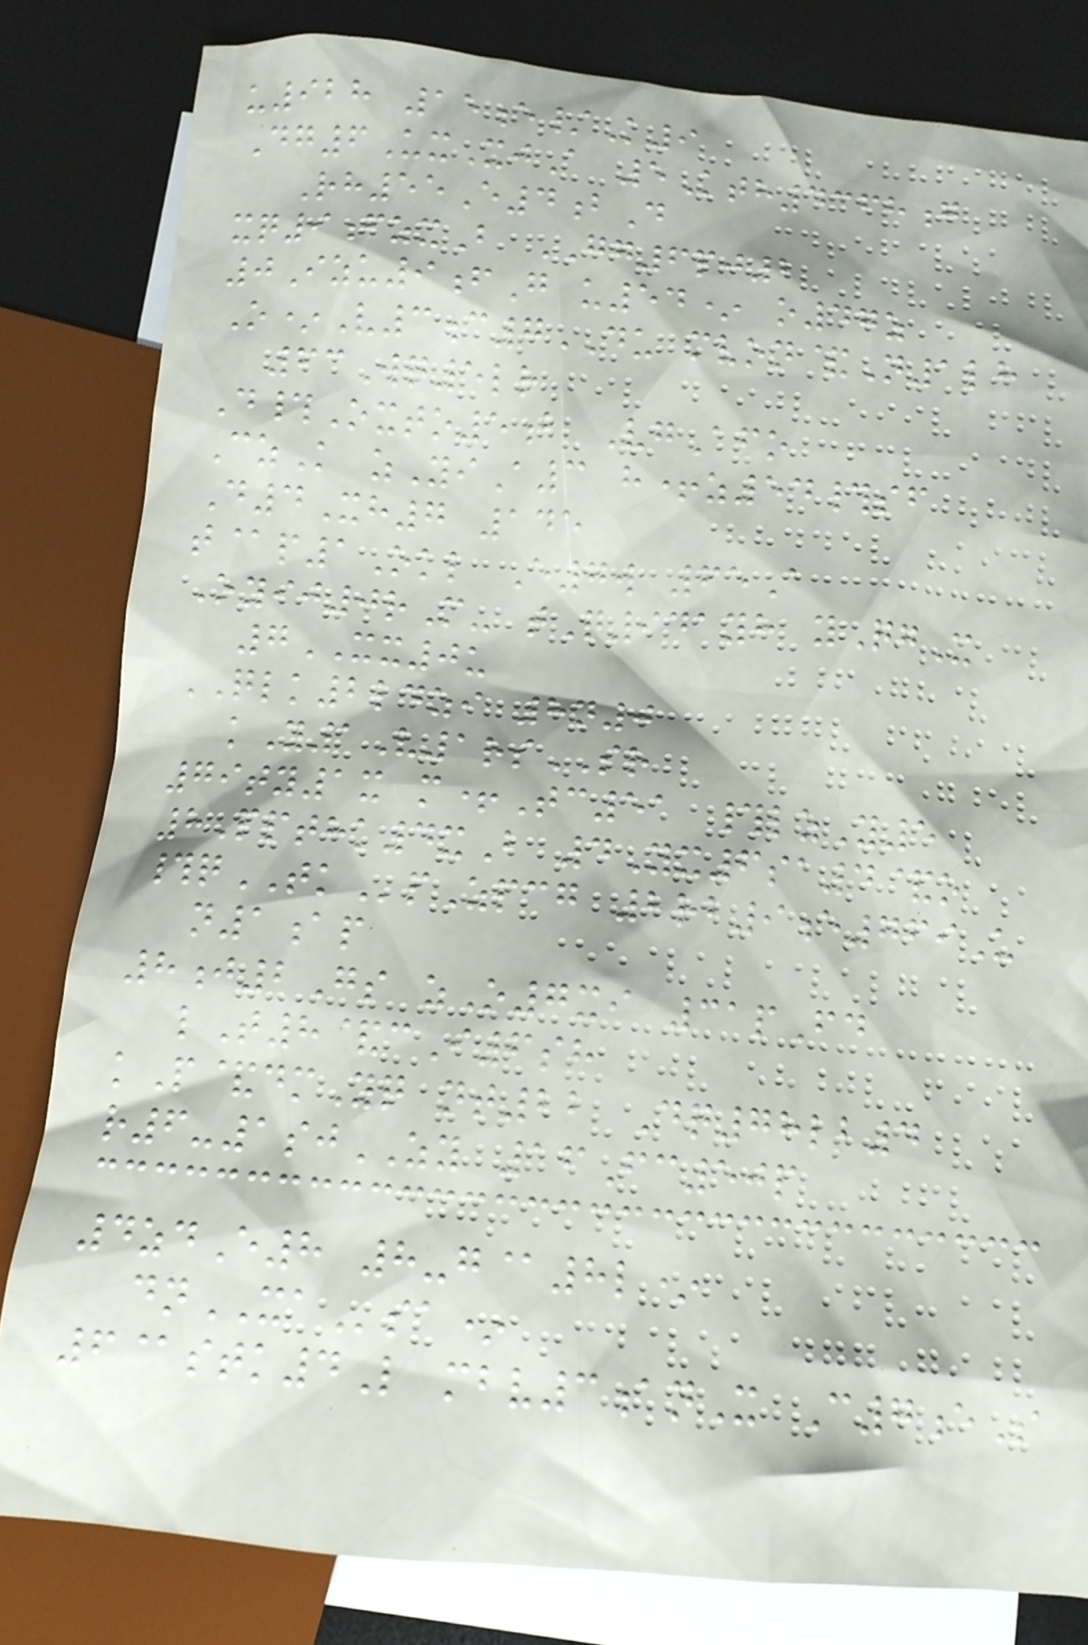u928 15e/K9
Dg6UxXjA 5Kth4368g
Rh55E4bD
xq9fzxB GG6pj2
0Izu9fG u54* o47z
O*V3c7DU mvon&N1lh
63Wq5lr
D#Oxto5b VgAfo
CzK zYiA3 h+z54#sf
D4Xh7 145
t@p1Okl E7w 65A
Oyij0rM- tQ941yh yQgX
7XX0u
QLK2ldzi 8n0
kY1V1rsSR
79ty1x m+Tc51 #lzY5
8Ppthk4xB 4Yx6sa4&o
#qTKpZpcg 2rb9e769U
n1ap
8j2Gs zO7xi 31pFd
lT8&cI6sh
kP&dmYq nt22 Dq78lb4
r6-1sjZY 16Fc50p
4zdE8 8-g@8l*
dnXAsa*
6@stk4L mbv3anX C7eS
